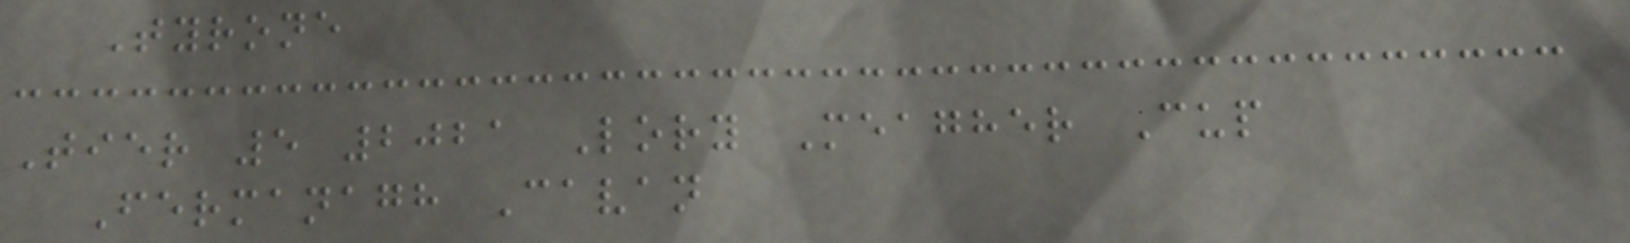Tyrone
Tier 5 2021 Lory Meagher Cup
Fermanagh Cavan
